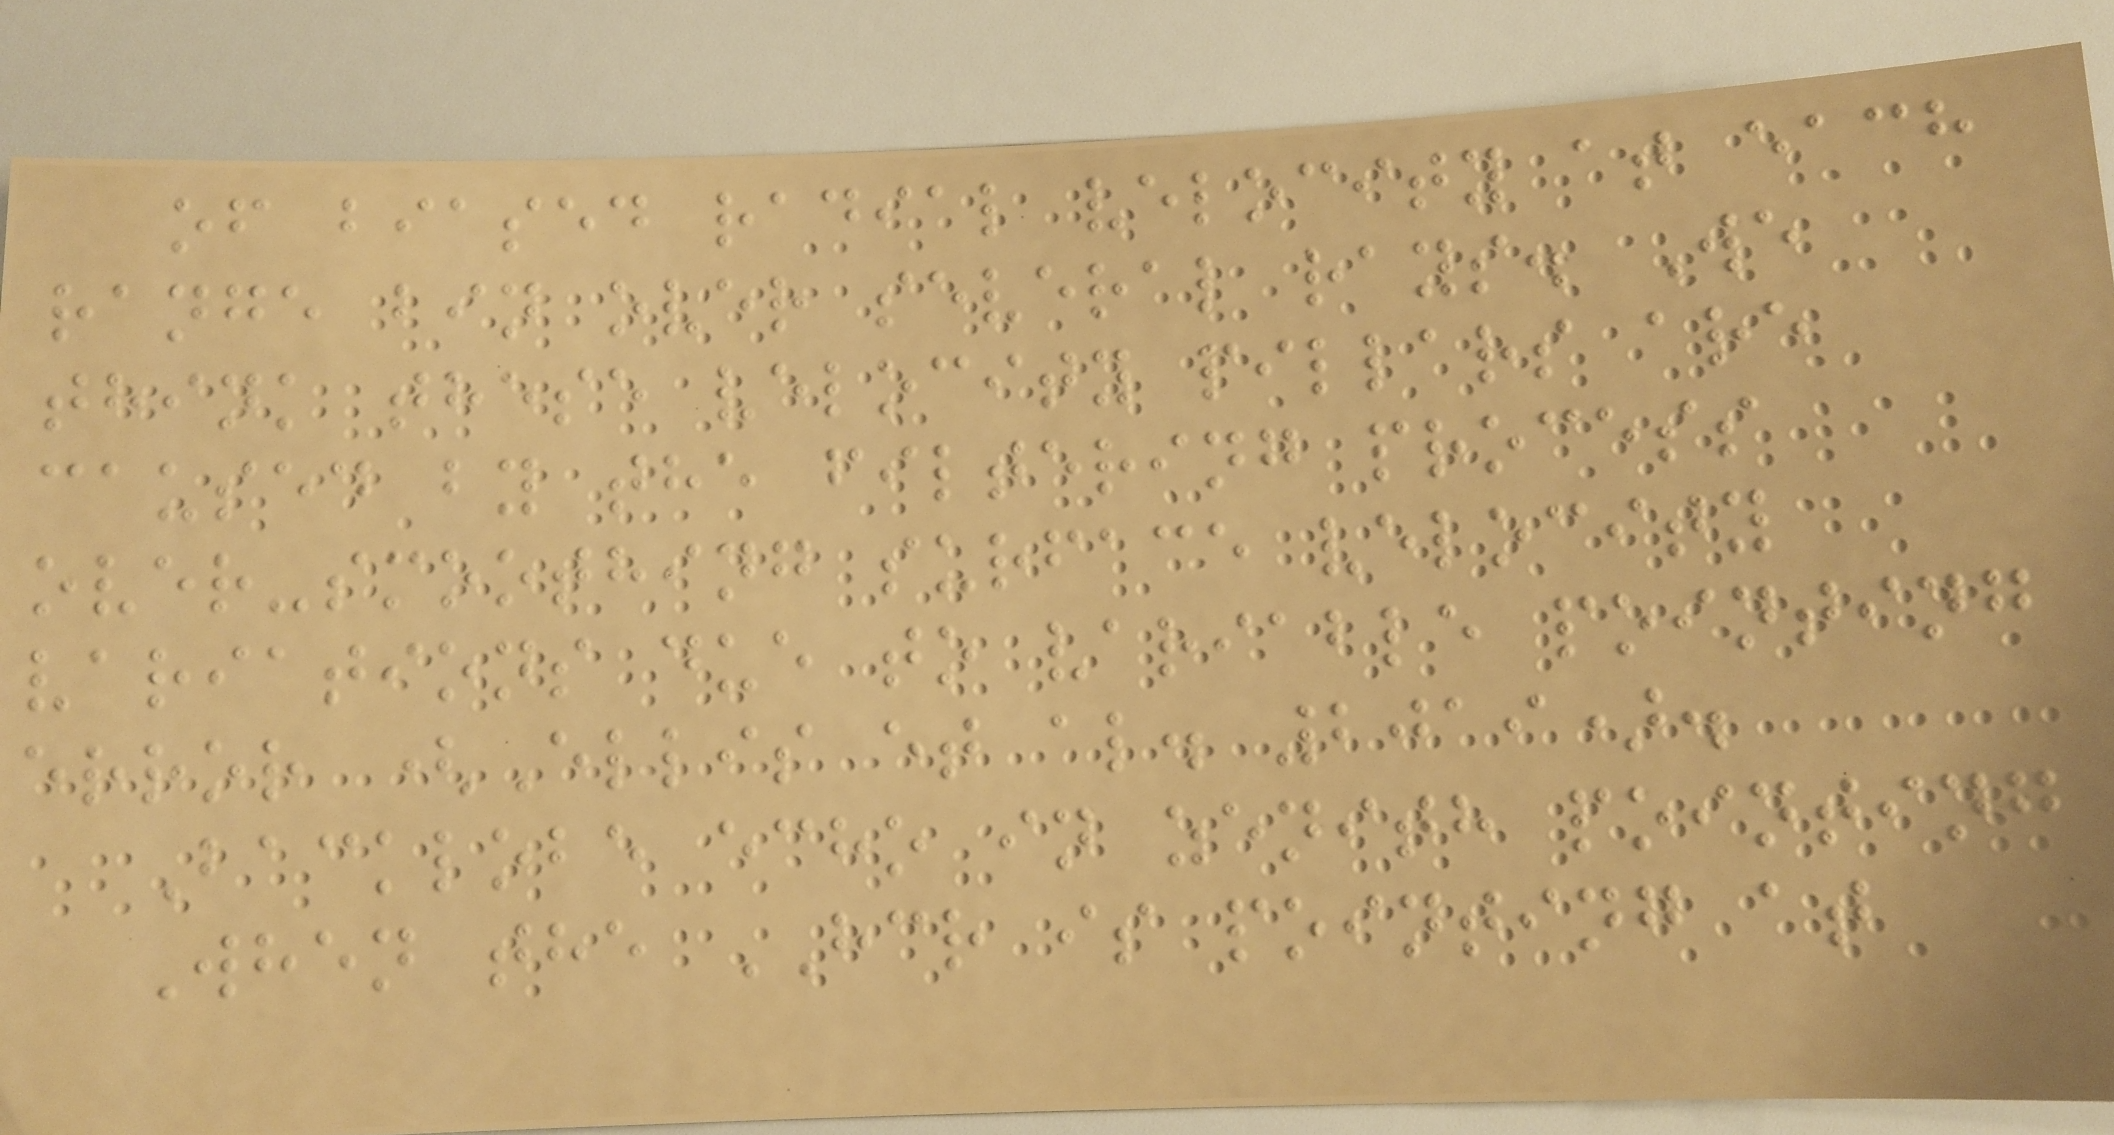of biased radial velocity at each
range bin over several rays. We
think these velocity pillars are
caused by the filtering process
over-smoothing surface velocity
variations due to variable pointing
error (Ellis et al. 2019).
Backlobe echo in zenith pointing
When the HCR is pointing at
